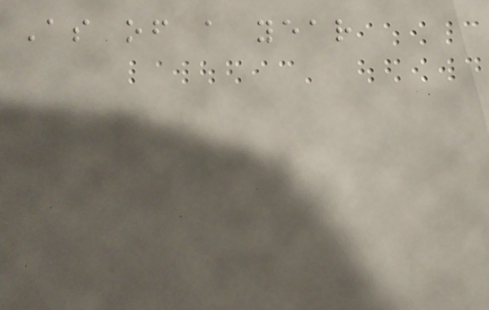As of a year
